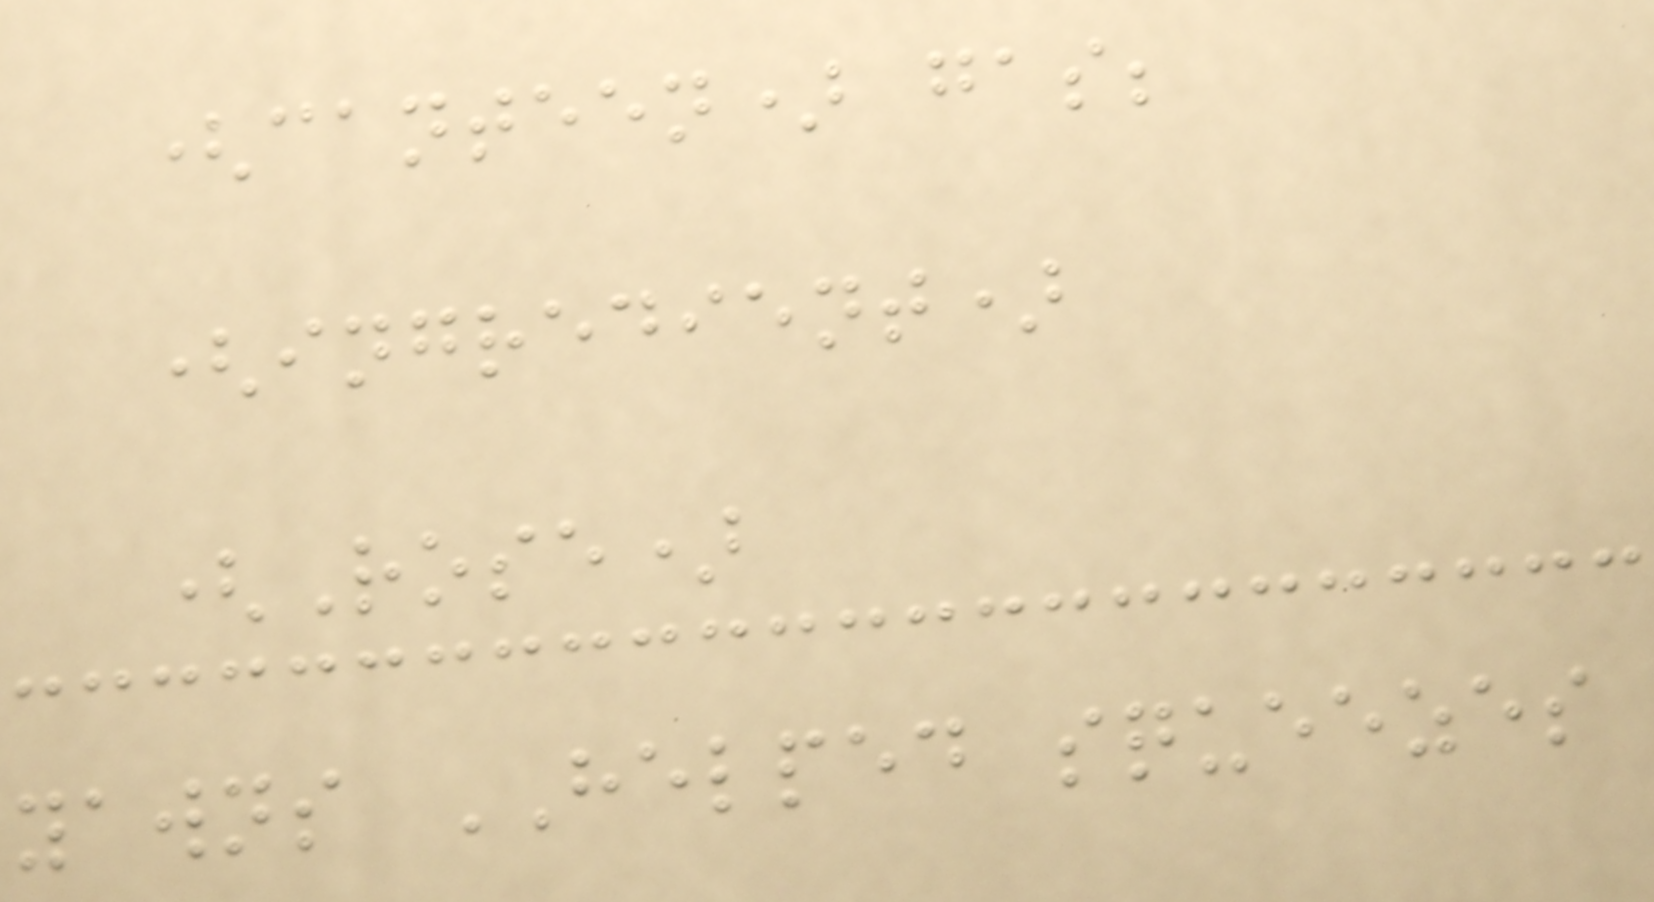(canteen) gas;
(ingredient)
(Rose)
yawns HELPED squeezes
